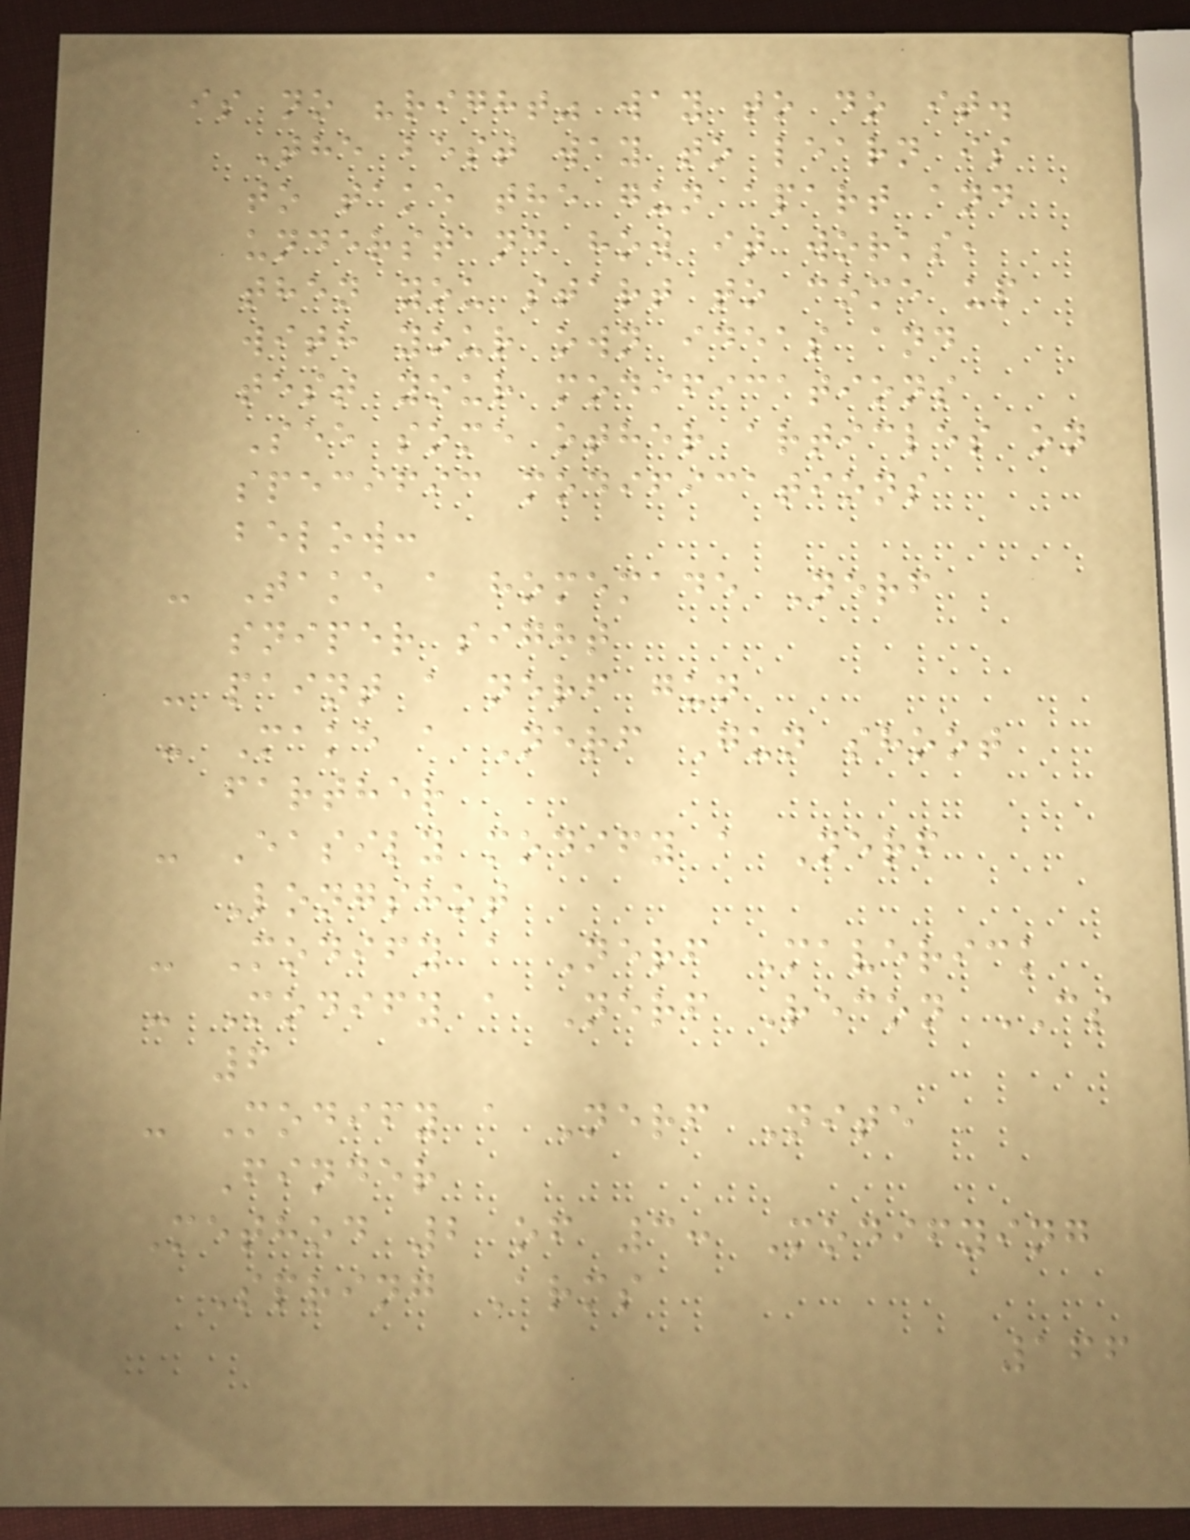is no "right" way to do it.
The best way to learn is
to take the gun apart and
understand how it works,
then you start to come up
with your own ideas and
test your modifications
See some other articles on
specific modifications
below:
- Take a homemade Nerf
sniper sight
- paint a nerf gun
- Make a Nerf Gun shoot
farther
- Easily modify a Nerf
Longshot
- Modify a Nerf Maverick
- Modify a Nerf Recon CS
6
- Modify a Nerf Nite
Finder
Method 2 of 3: Modifying
Spring Arms
166
